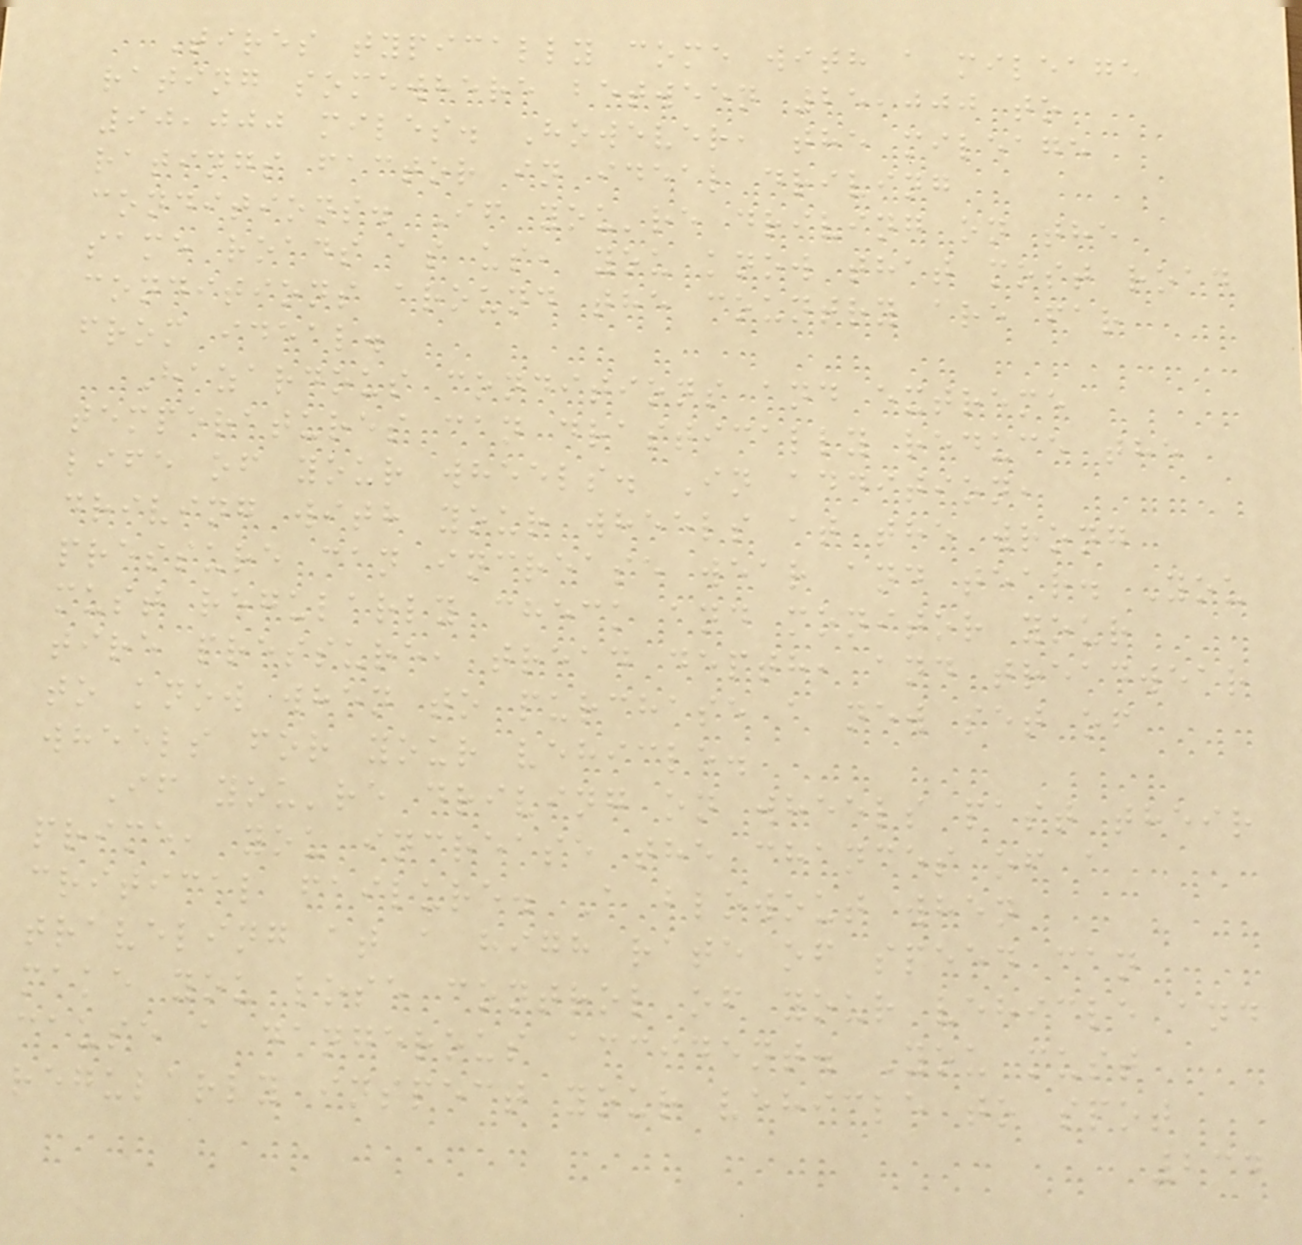Tires typically come with a mileage
rating somewhere between 25,000 to
90,000 miles. However, the mileage
ratings factor in ideal driving
conditions. If you're driving on the
same roads as us, you know that most road
conditions around the country are far
from ideal.
Hazardous conditions and extreme
temperatures can drastically reduce the
life of your wheels. In addition,
driving with your wheels at the wrong
pressure can increase wear and tear. You
must regularly check and monitor your
tire pressure, tread depth, and treadwear
to know when to purchase a new set of
wheels for your vehicle.
If you're driving on wheels past their
prime, you increase the chances of a
critical failure. A blowout when
traveling at a high rate of speed can
make you lose control of your vehicle and
cause a dangerous accident. You must
regularly inspect your vehicle to spot
234
